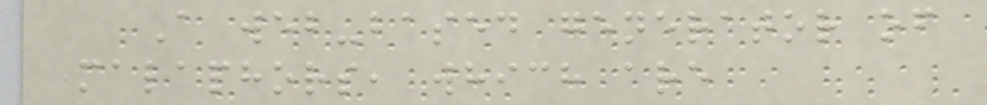A web-based generator of
malaphors, which are
